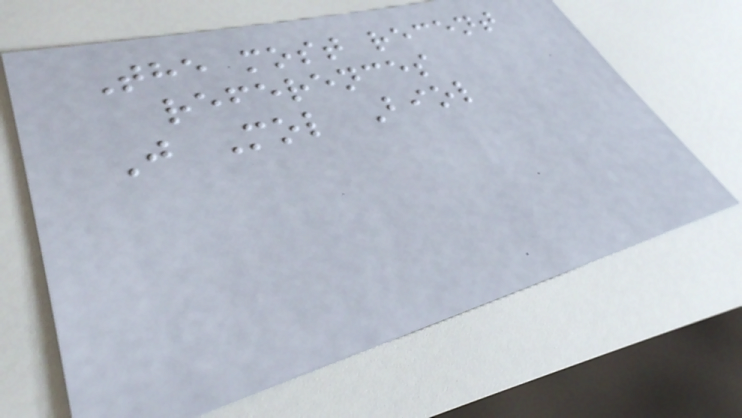The most recent
references
J Mol Biol
